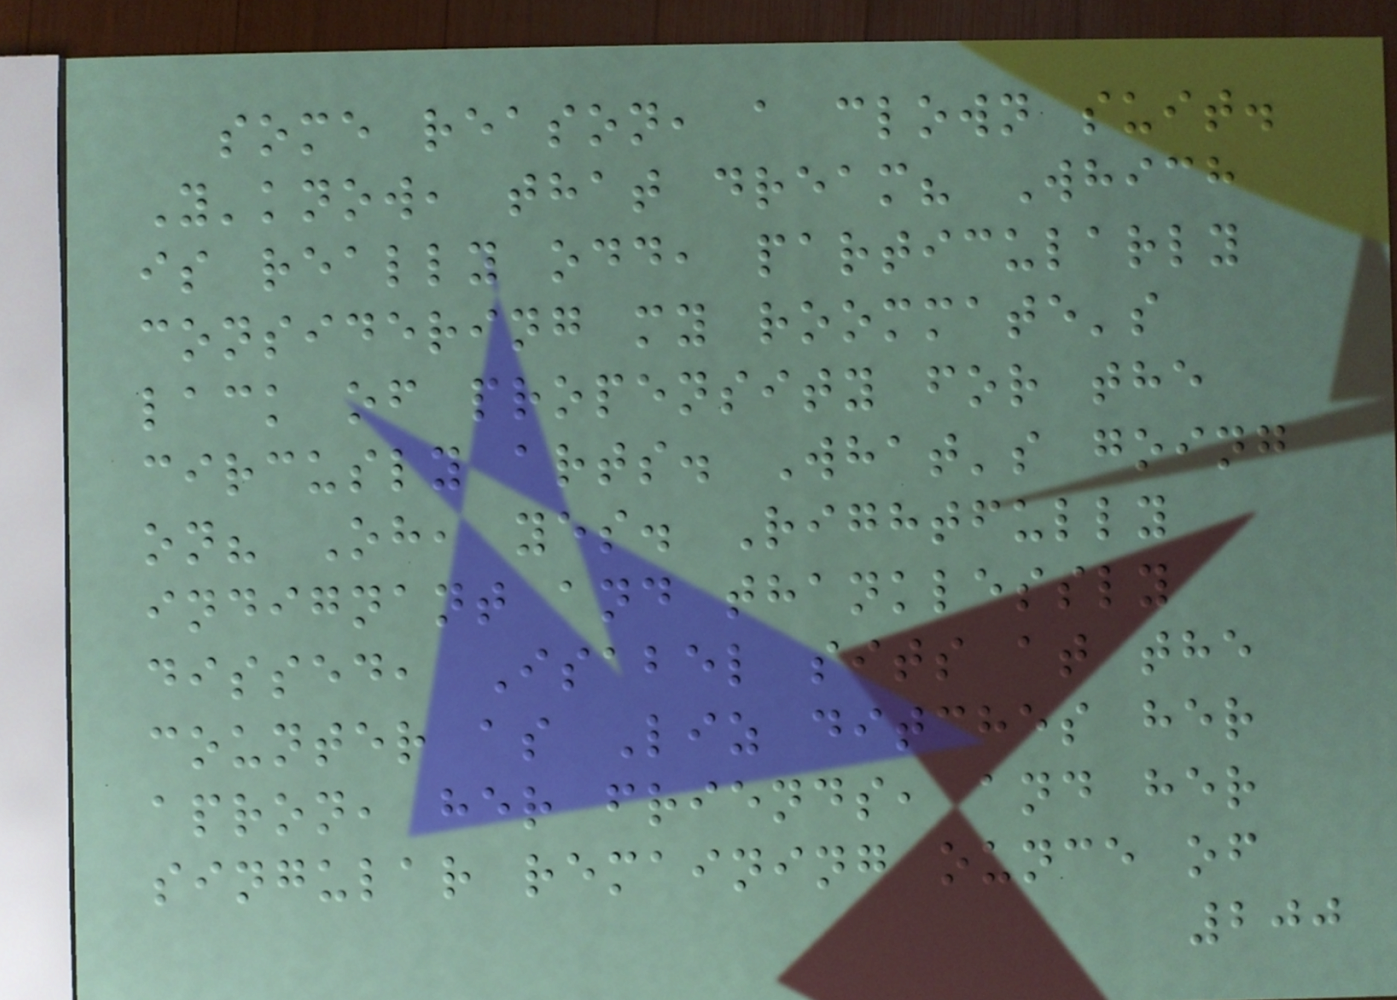some reason, a clown suit.
Y'know, that dream? Which
is really odd, particularly
considering my roommate's
lack of propensity for the
circusly arts. What's going
on? Oh, yes. Rightfully
indignant and thanklessly
dissed, Isabel sits at the
counter as Liz ditches her
apron, her friends, and her
singular remaining ounce of
200
